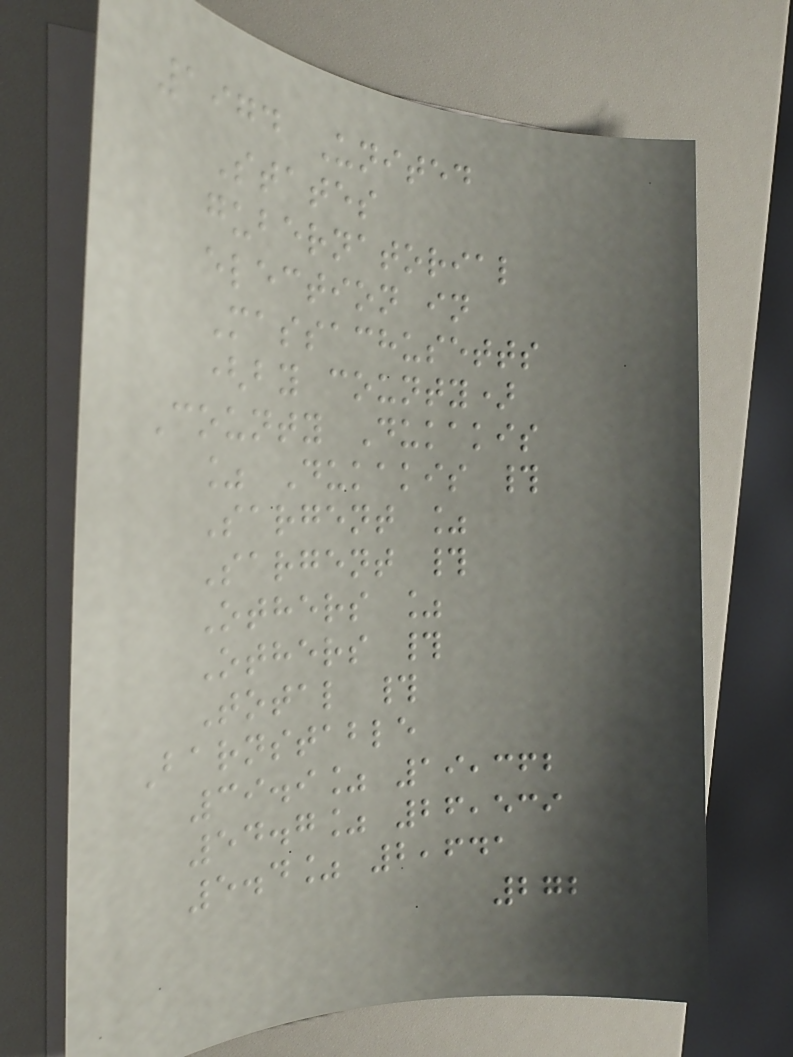1974 United
States
gubernatorial
election in
Massachusetts
(by county)
County Dukakis
% Dukakis #
Sargent %
Sargent #
Others %
Others #
Total #
Barnstable
39.9% 19,362
54.7% 26,539
5.4% 2,641
272
